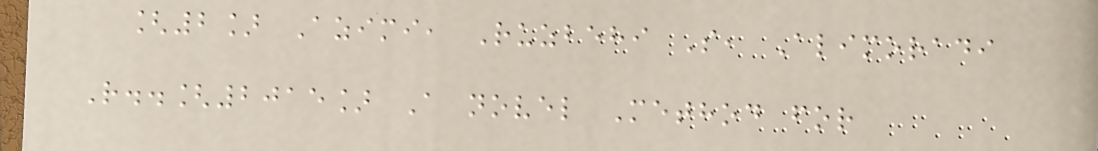[2] Azimi, Ruzbehi S, Alimoradi
R..[2015] A novel Method for
